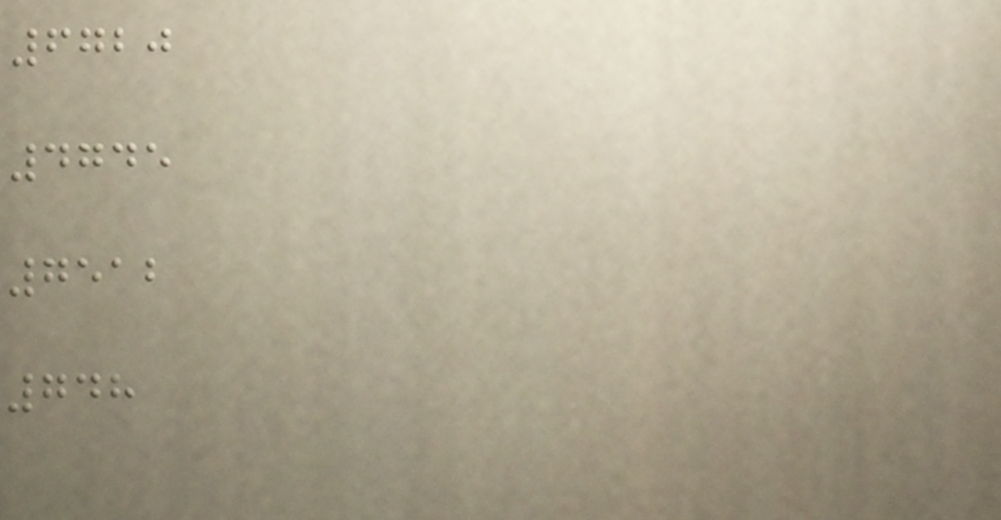6720
4745
7512
748
